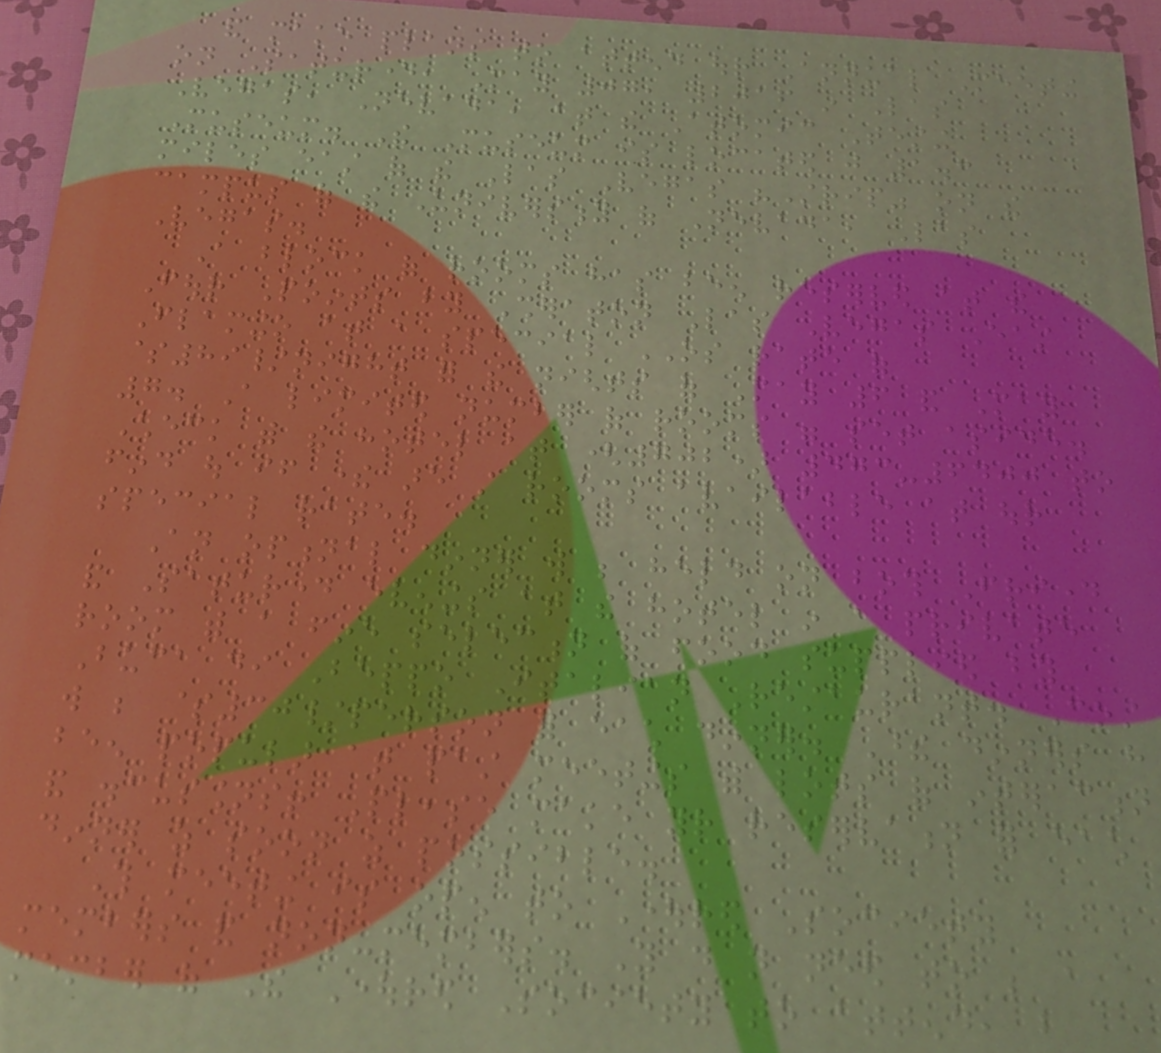and make plans to attend our Annual Meeting
on Saturday, May 07, 2016 in Las
Vegas, Nevada, at the Atomic Testing
Museum. The Museum is located just 1.3
miles east of the Las Vegas "Strip" on the
campus of the University of Nevada, Las
Vegas.
A block of rooms has been reserved at the
Four Points by Sheraton Las Vegas East
Flamingo at a special OS rate of
$89/night for the nights of May 6 and May
7. A limited number of rooms were set aside.
Check with the hotel at (702) 473-6400 to
find out if there are still rooms available at our
special rate.
An optional dinner will be held on both Friday
and Saturday evenings at the hotel in a private
room with a fine selection of food supplied by
Buca di Beppo Italian Restaurant. Cost
will be $30/person for each dinner. These dinners have
been popular at past meetings with lots of interaction
and discussions! Please make your reservation for each
dinner as soon as possible.
This meeting is open to Oughtred Society
members and non-members. You do not need to be a
member of The Oughtred Society to attend, but
